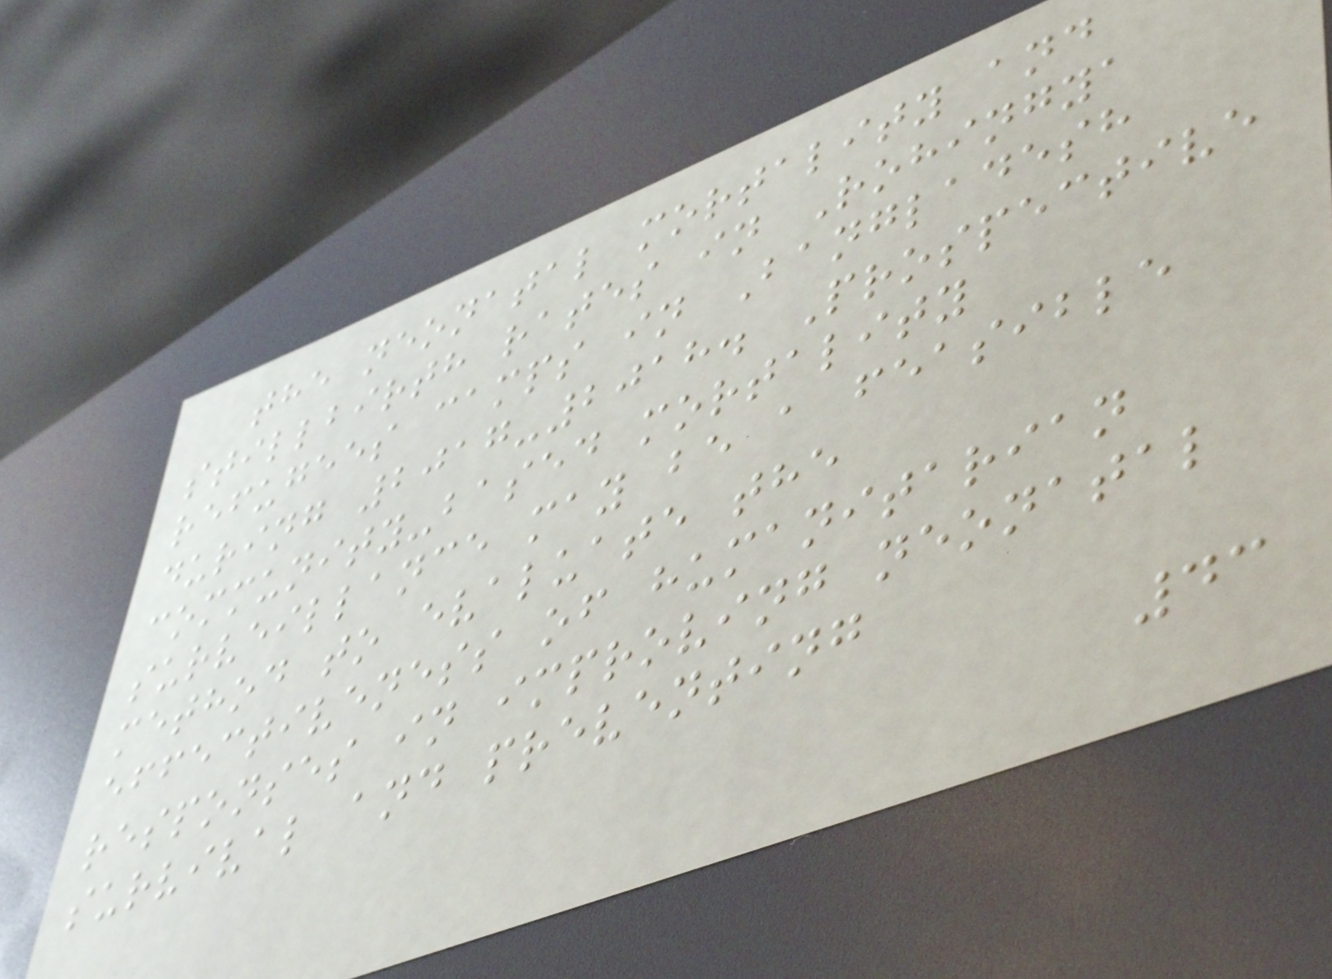the neonatal mortality and
stillbirth rates in Rohingya
refugees camps in Bangladesh
during 2017-2018. Prospective
community-based mortality
surveillance may be a feasible
method to evaluate the
effectiveness of humanitarian
responses in improving neonatal
survival and preventing
43
